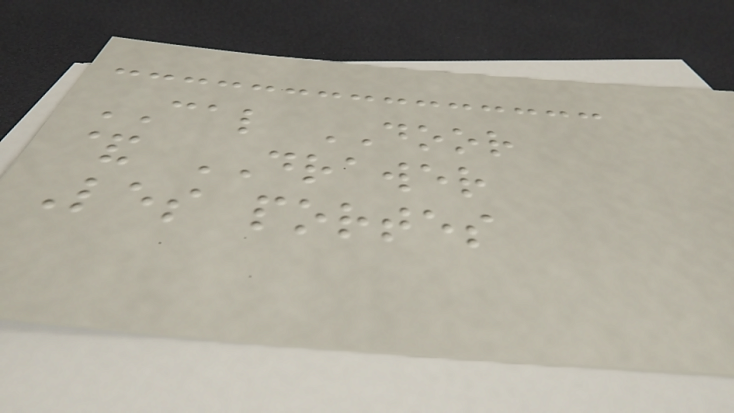CAL DOOR
& DRAWER
Les portes
